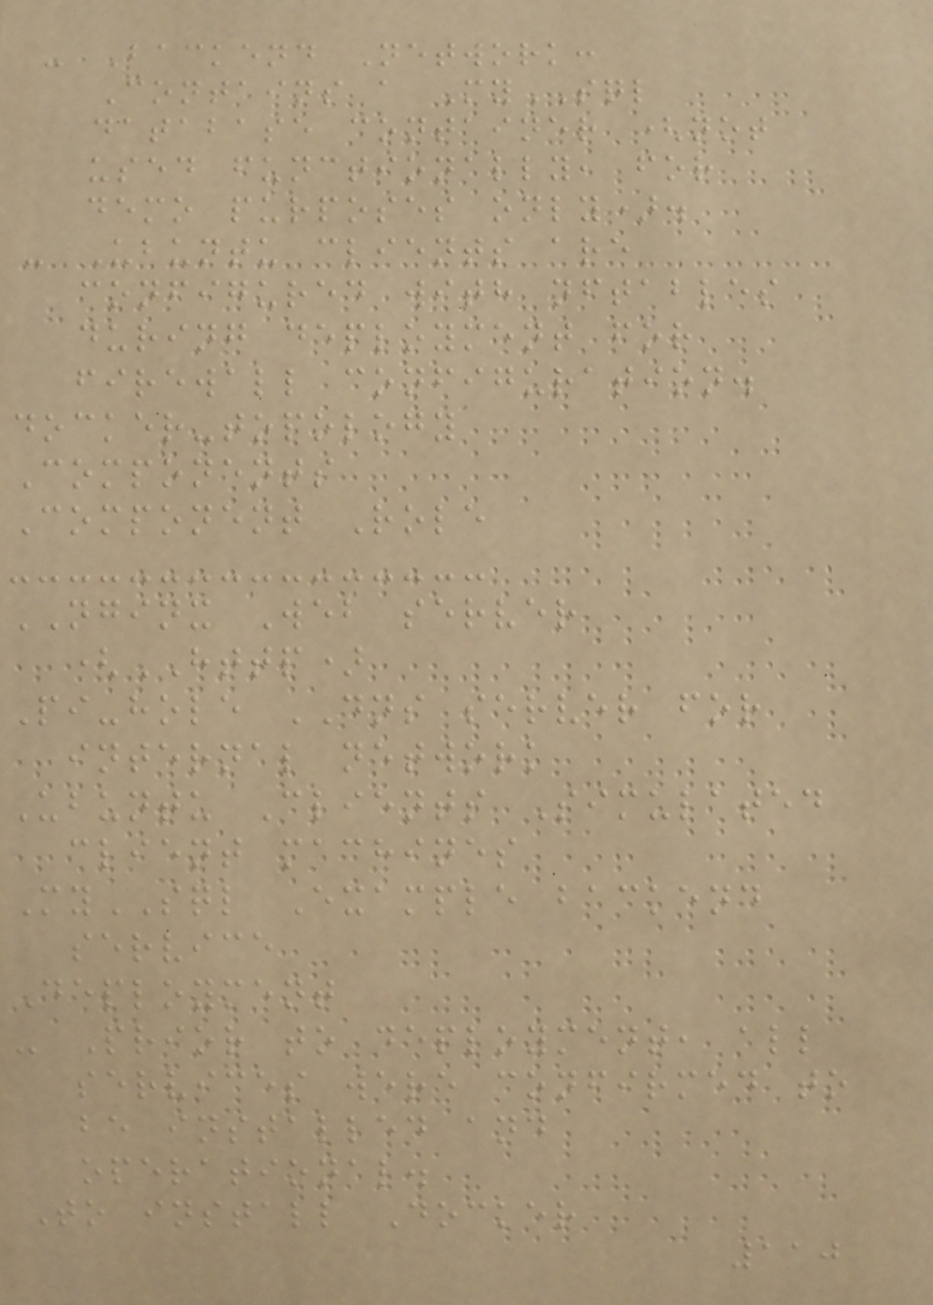- Backend Network:
Contains a MySQL
database container (not
used functionally, for
demo purposes only).
- Ubuntu clients are
configured with nftables
during deployment for
firewall configuration.
docker-topology
Components
Component Role
NGINX Web server
(HTTP)
Pi-hole DNS server for
internal network
Ubuntu Clients Simulated
client machines
MySQL Example backend
service
Deployment
- Prior to deployment, all
services were confirmed to
be installed and
operational.
To install Docker
110
